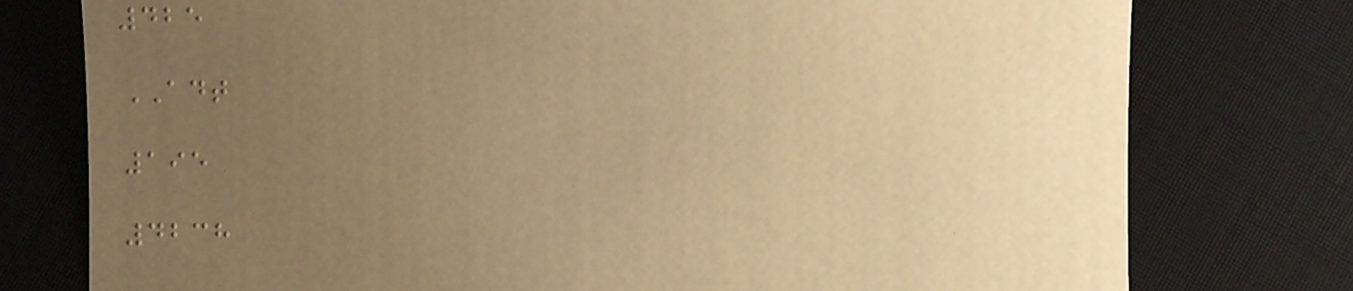425
ADT
195
4238
